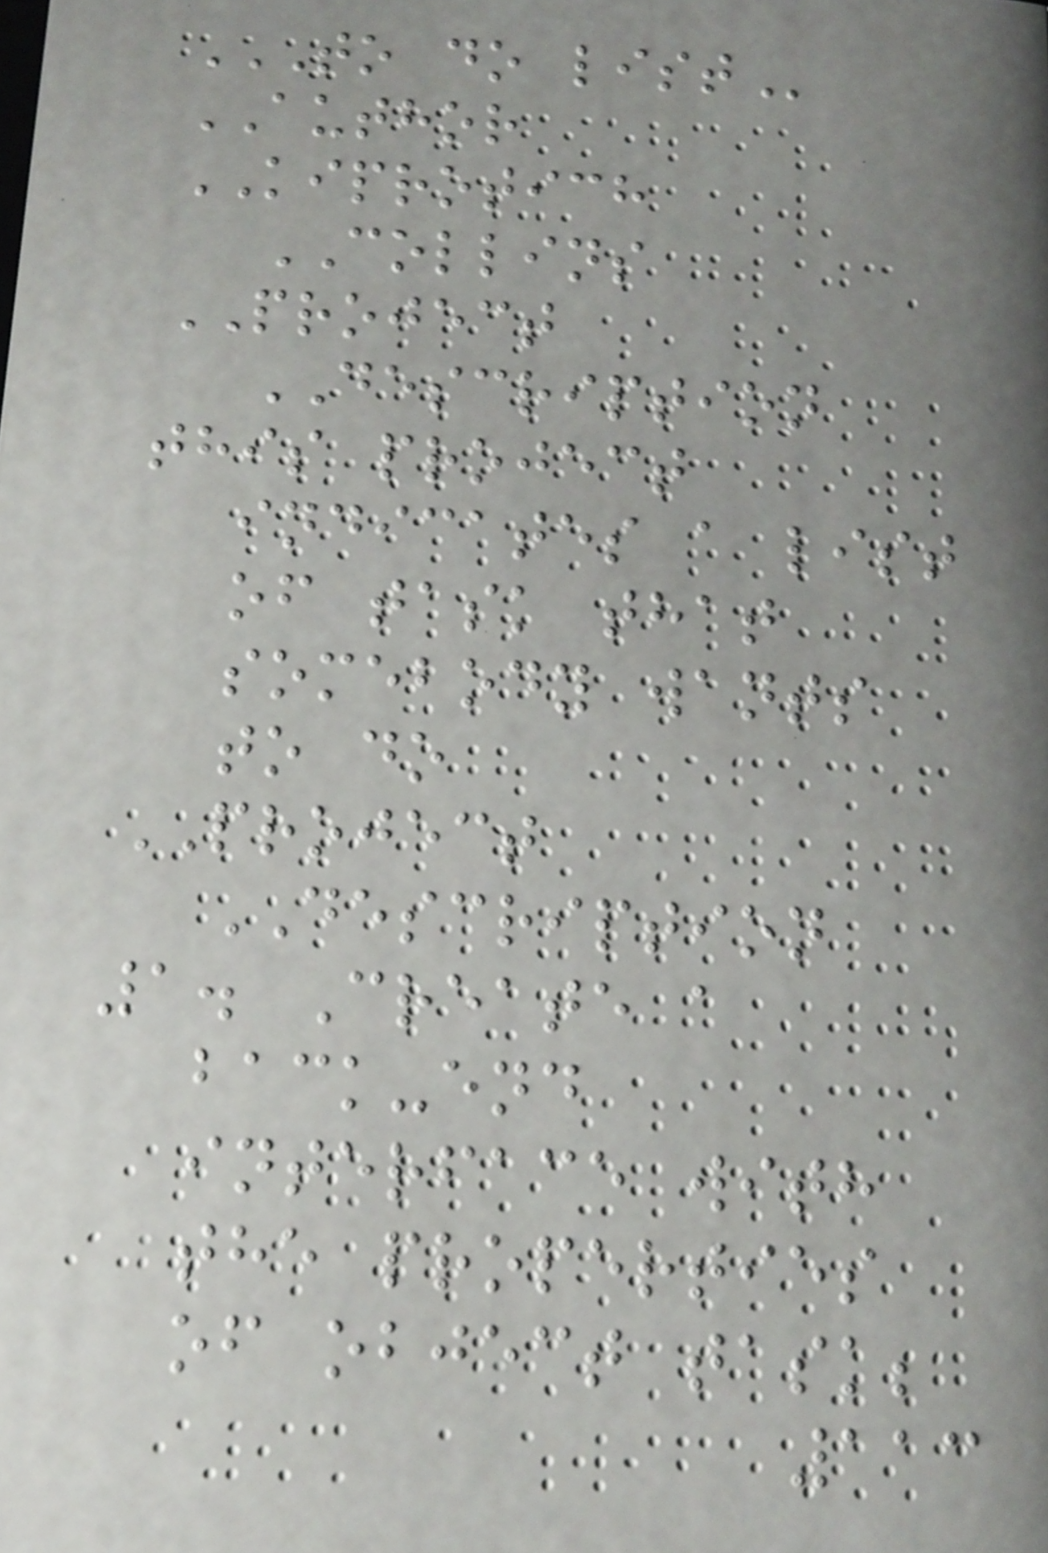TO DO LIST
AUTHOR
KIPROTICH
COLLINS
PROJECT
DESCRIPTION
this project
indicates a list
of task that
somebody wants
to do
PROJECT
DESCRIPTION
1. Create a
back-end
interface with
the properties
of object task;
113
